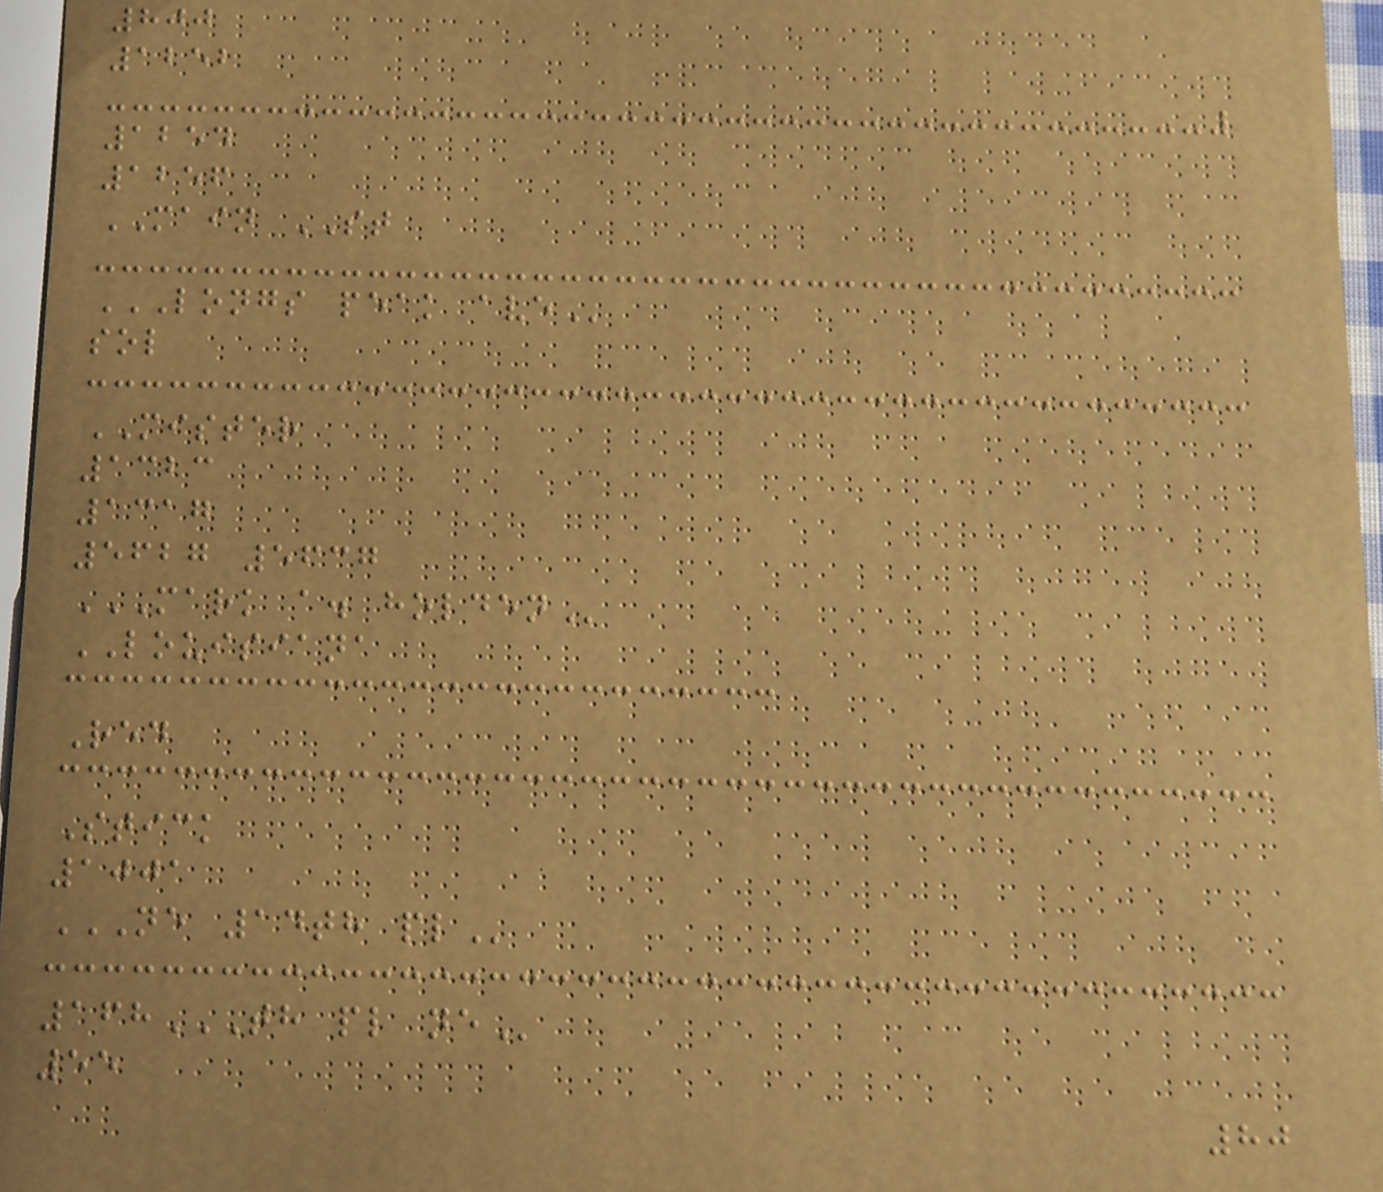800
1252
1254
1256
MAIN ST
LONGS PEAK AVE
sol
MISTER
1323
1317
5627 5637
MARK A. HOLDEN
LOUISIANA
Red
Stick
1001
NE 14TH PL
168TH PL NE
55
80
